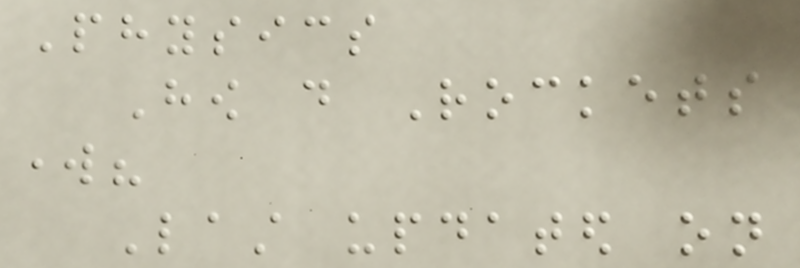Physics
How do Rockets
work?
Last updated on
